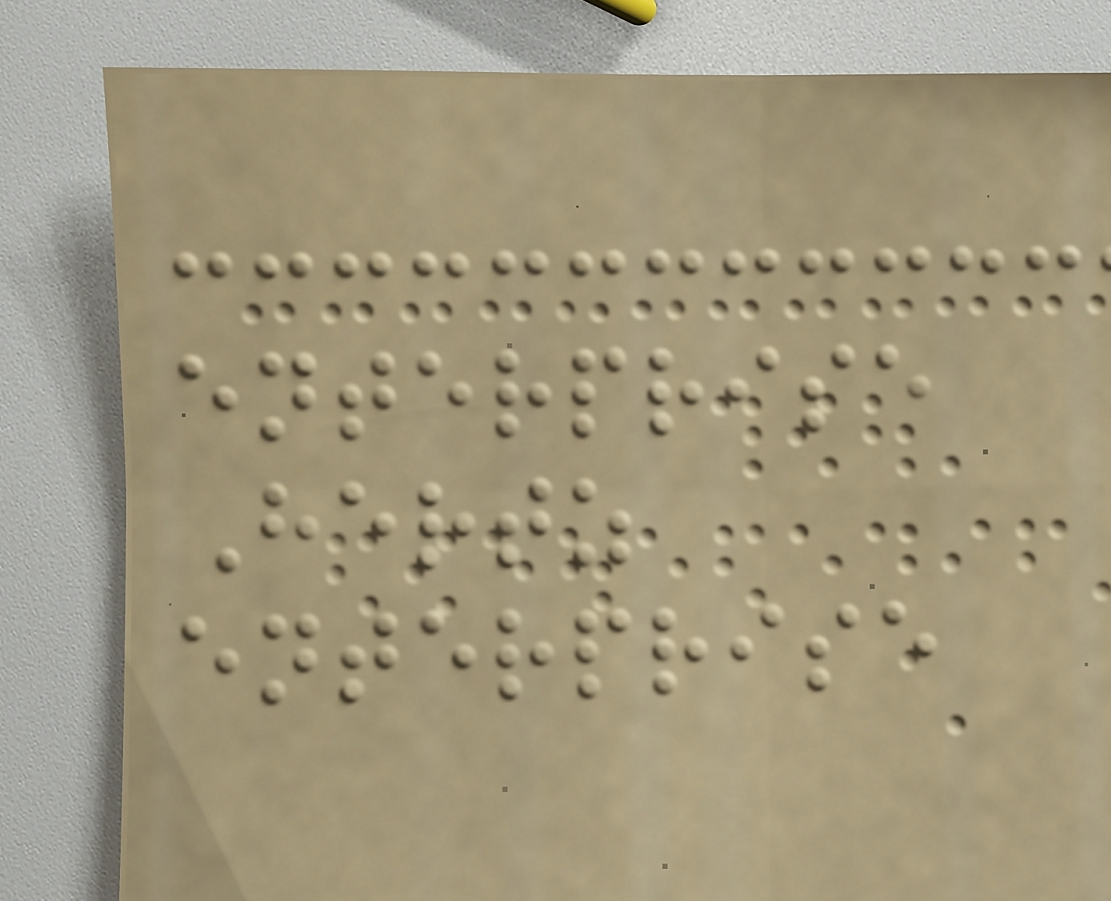enterprise
Hertz
enterprise
